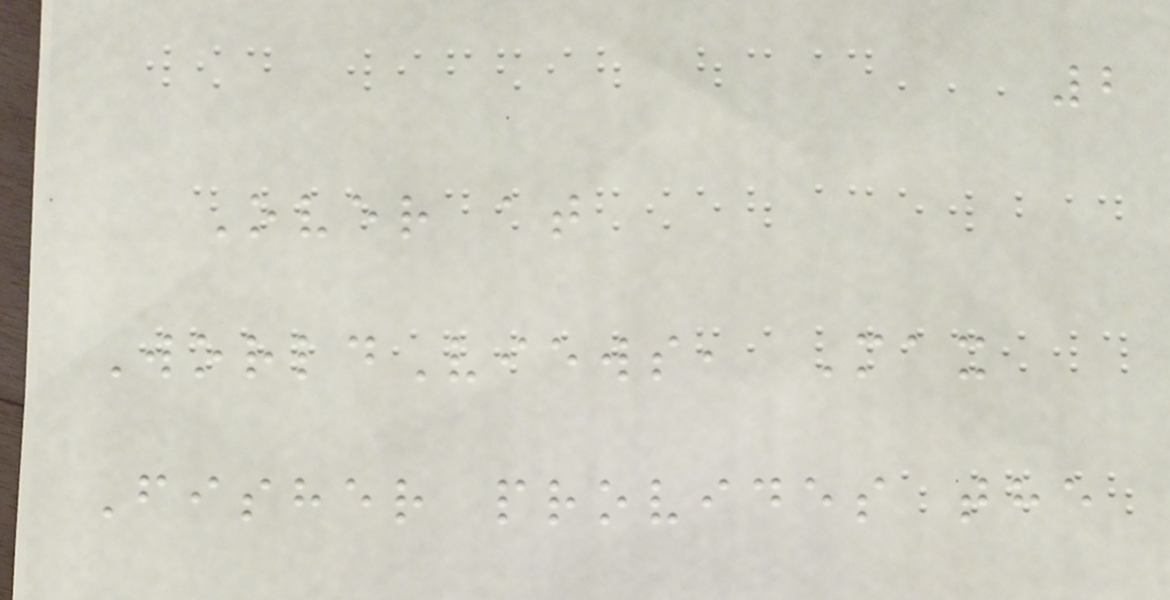2
Over at
WorldViews, Max
Fisher provides the
